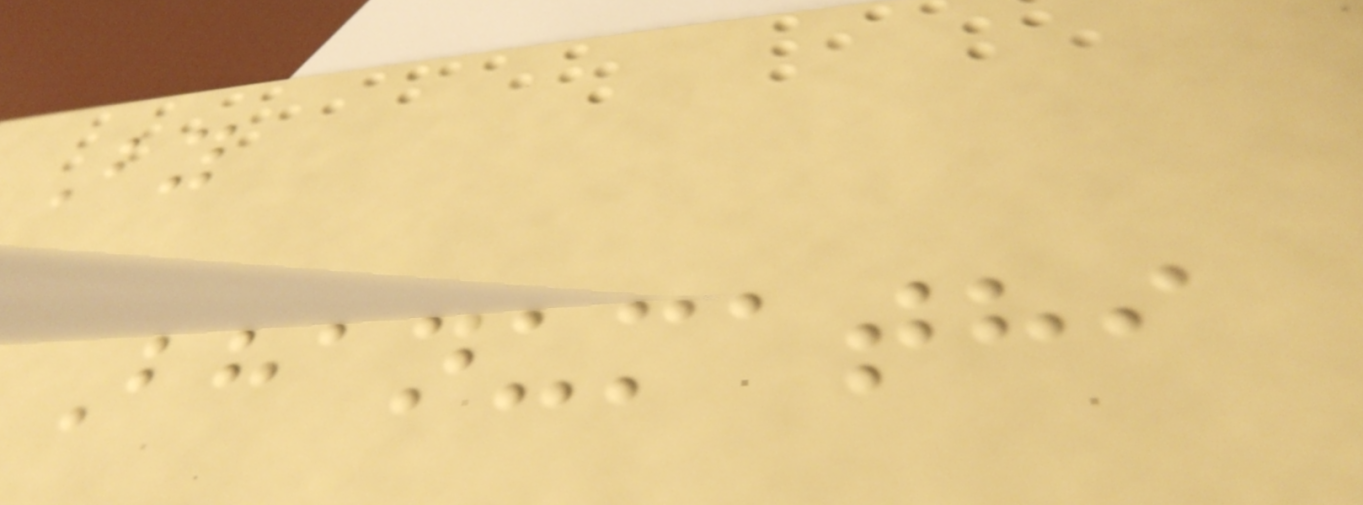By
Bhanumathi
